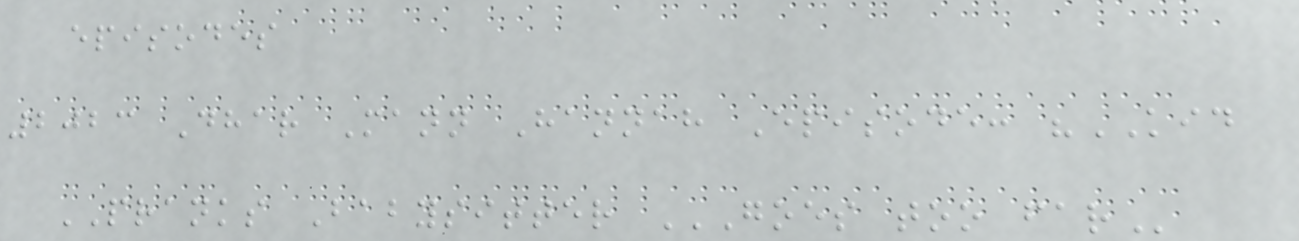episodes
2023 Dhar Mann Hannah Episode: "KID
PRANKS Babysitter GOES TOO FAR
